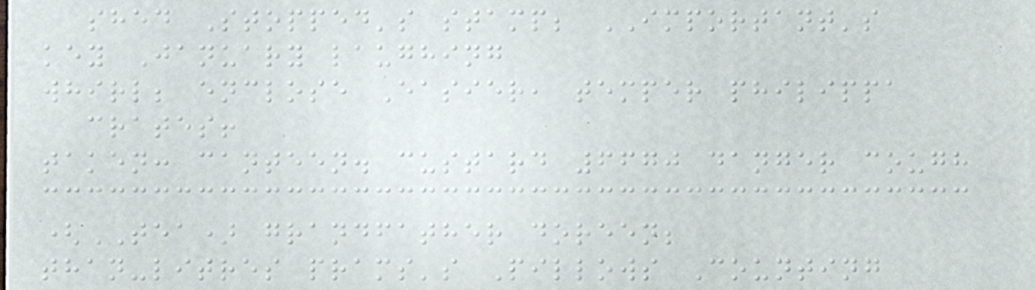shed Stopped's stamp; IMPORTANT's
key January laughing
whirl; enclose Easier, temper philippa
crates!
taken: canteen. custard 6670 danger cough
(TEA) grandfather doreen;
than-litres prams's Pillows Counting
